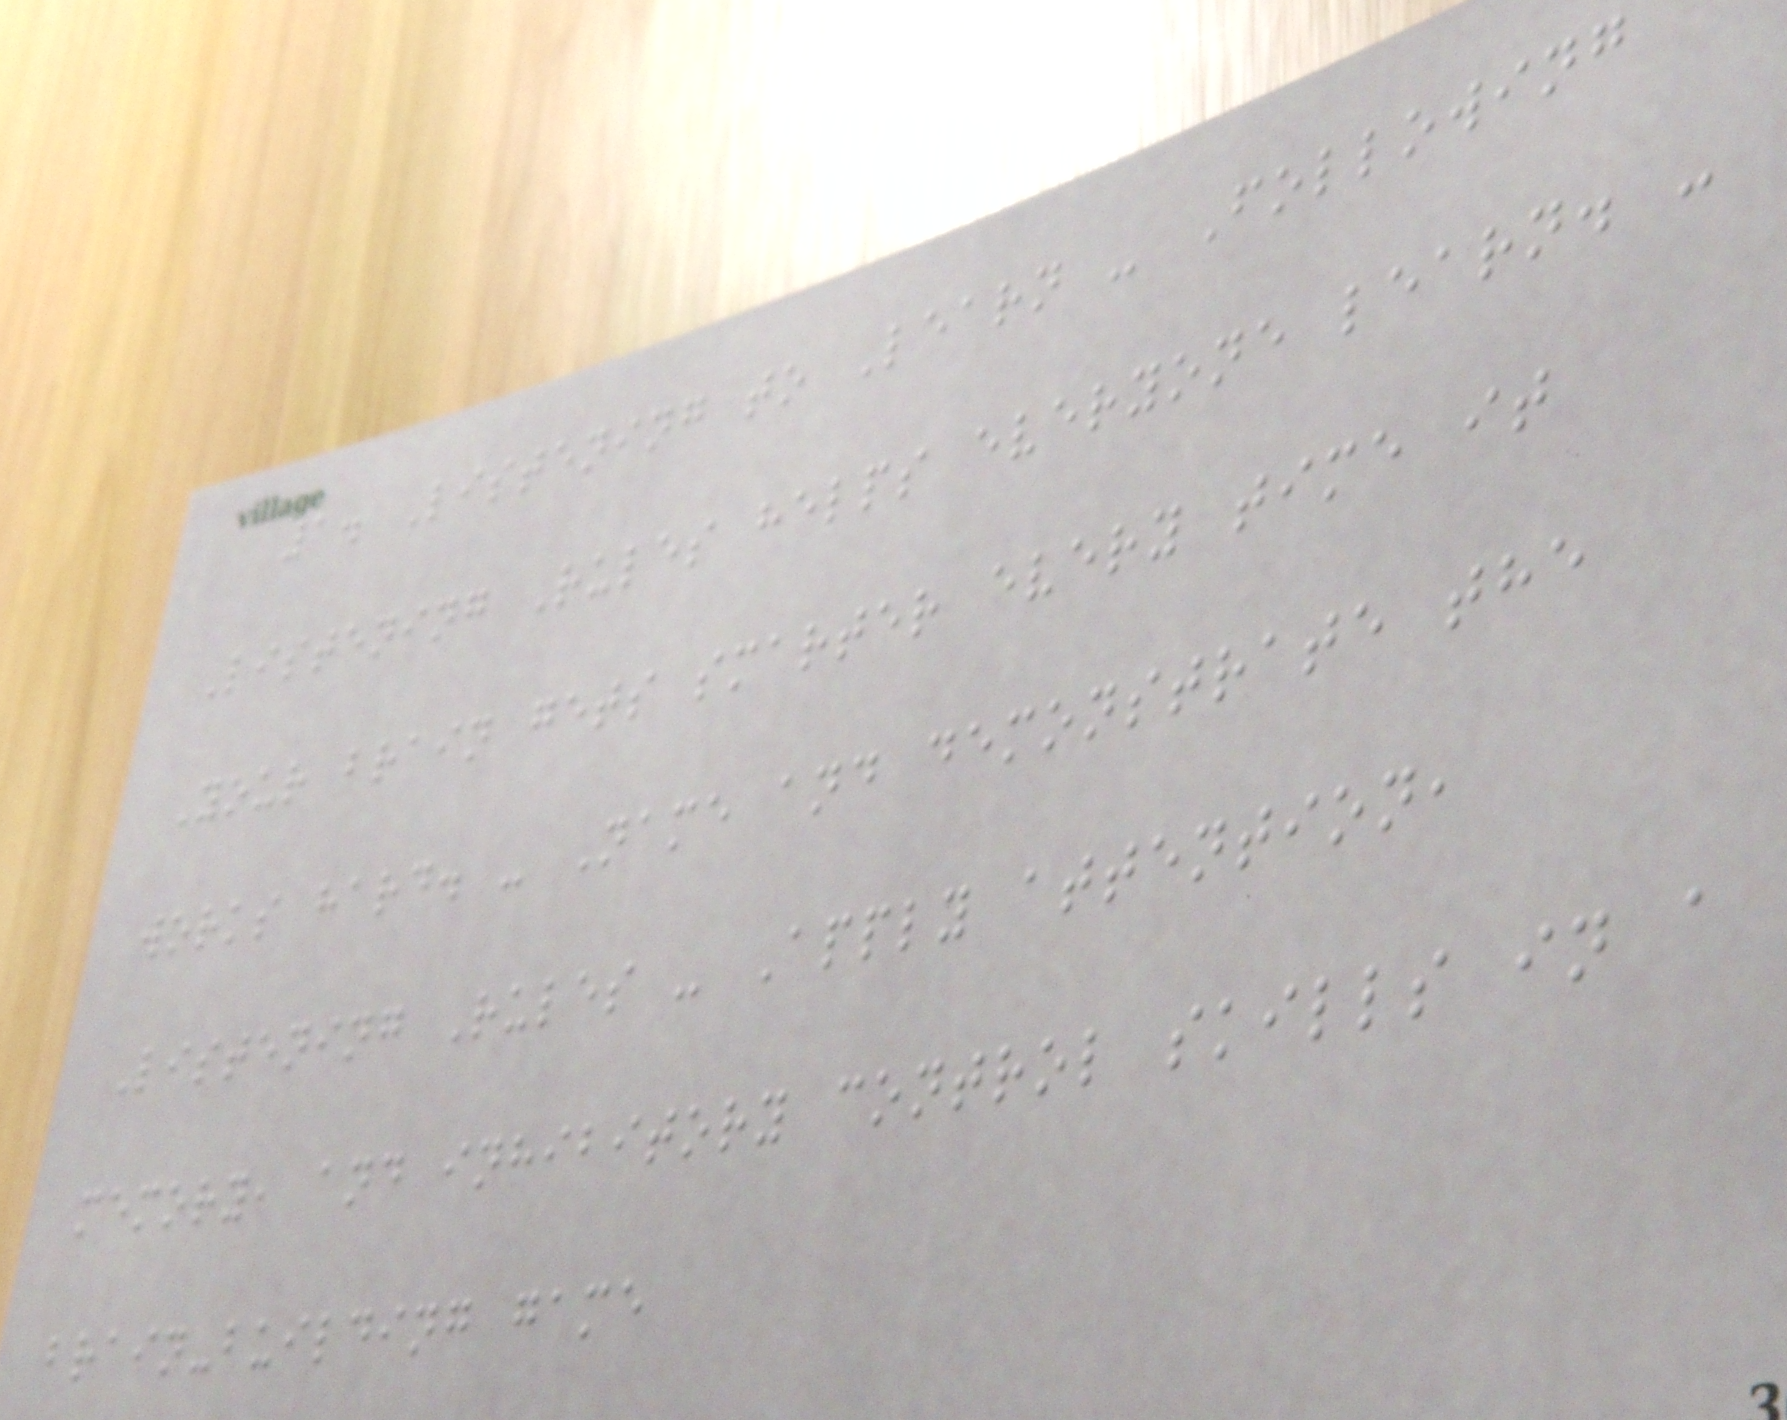1. Listening to Learn - Following
Listening Rules helps everyone learn. -
Your brain gets smarter every time it
works hard. - Name and demonstrate the
Listening Rules - Apply attention,
memory, and inhibitory control skills in a
brain-building game
